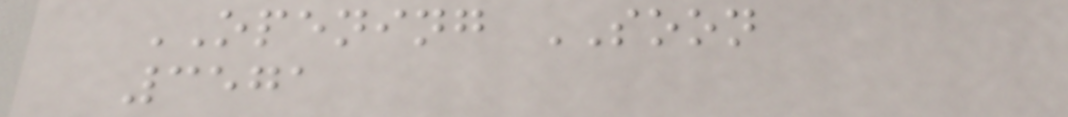OPENING SOON
3571
